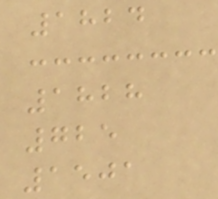1824
1828
725
1501
